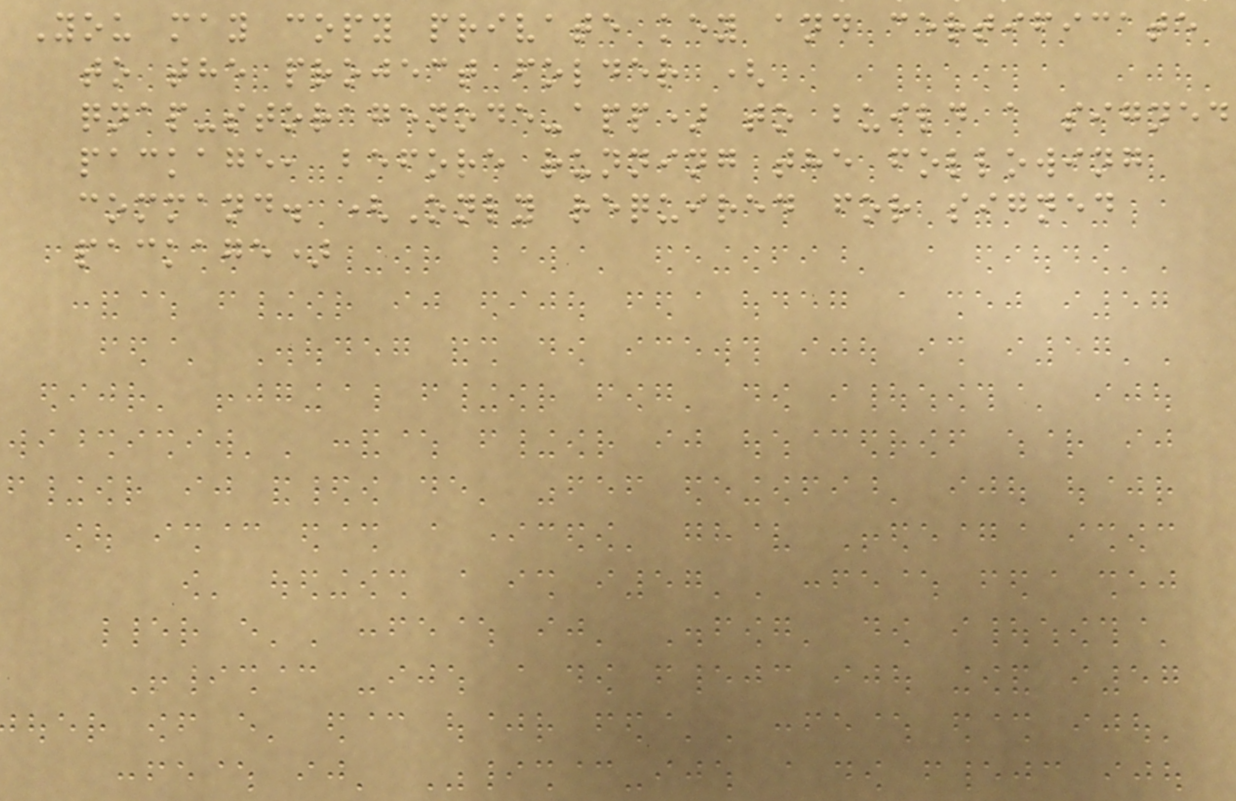You may copy private key and certificate
to the project folder (
qnap-storagenode-app) to build a signed
package, before running the following
command. (Only required for signed
package)
